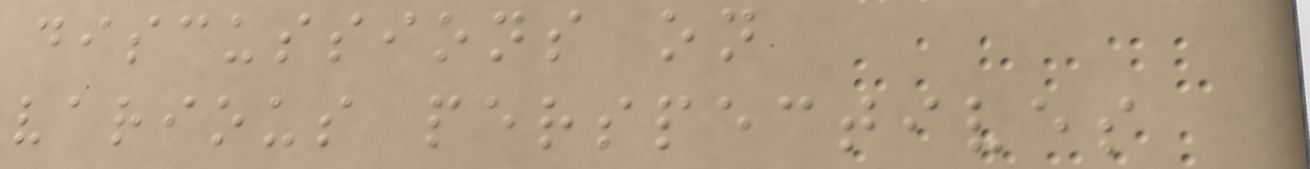discussions on
various perspectives
